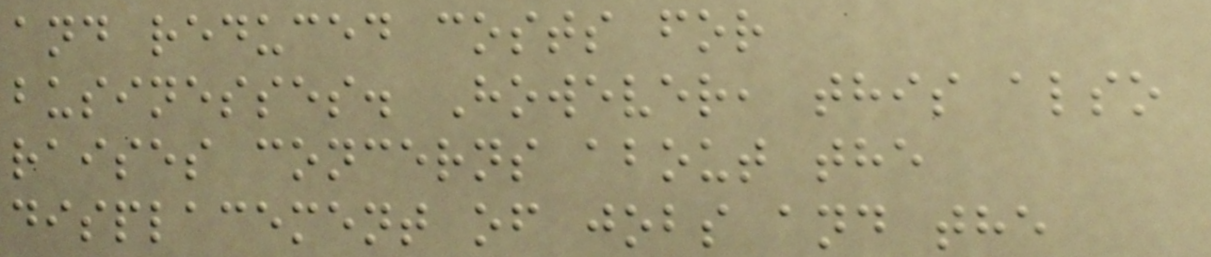and reduced costs for
businesses. However, this also
raises concerns about the
displacement of jobs and the
